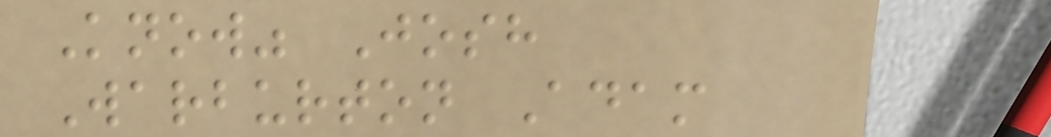Know" Josh
Warburton Adam
